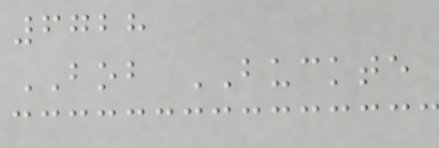6728
BOB BUCKTE
